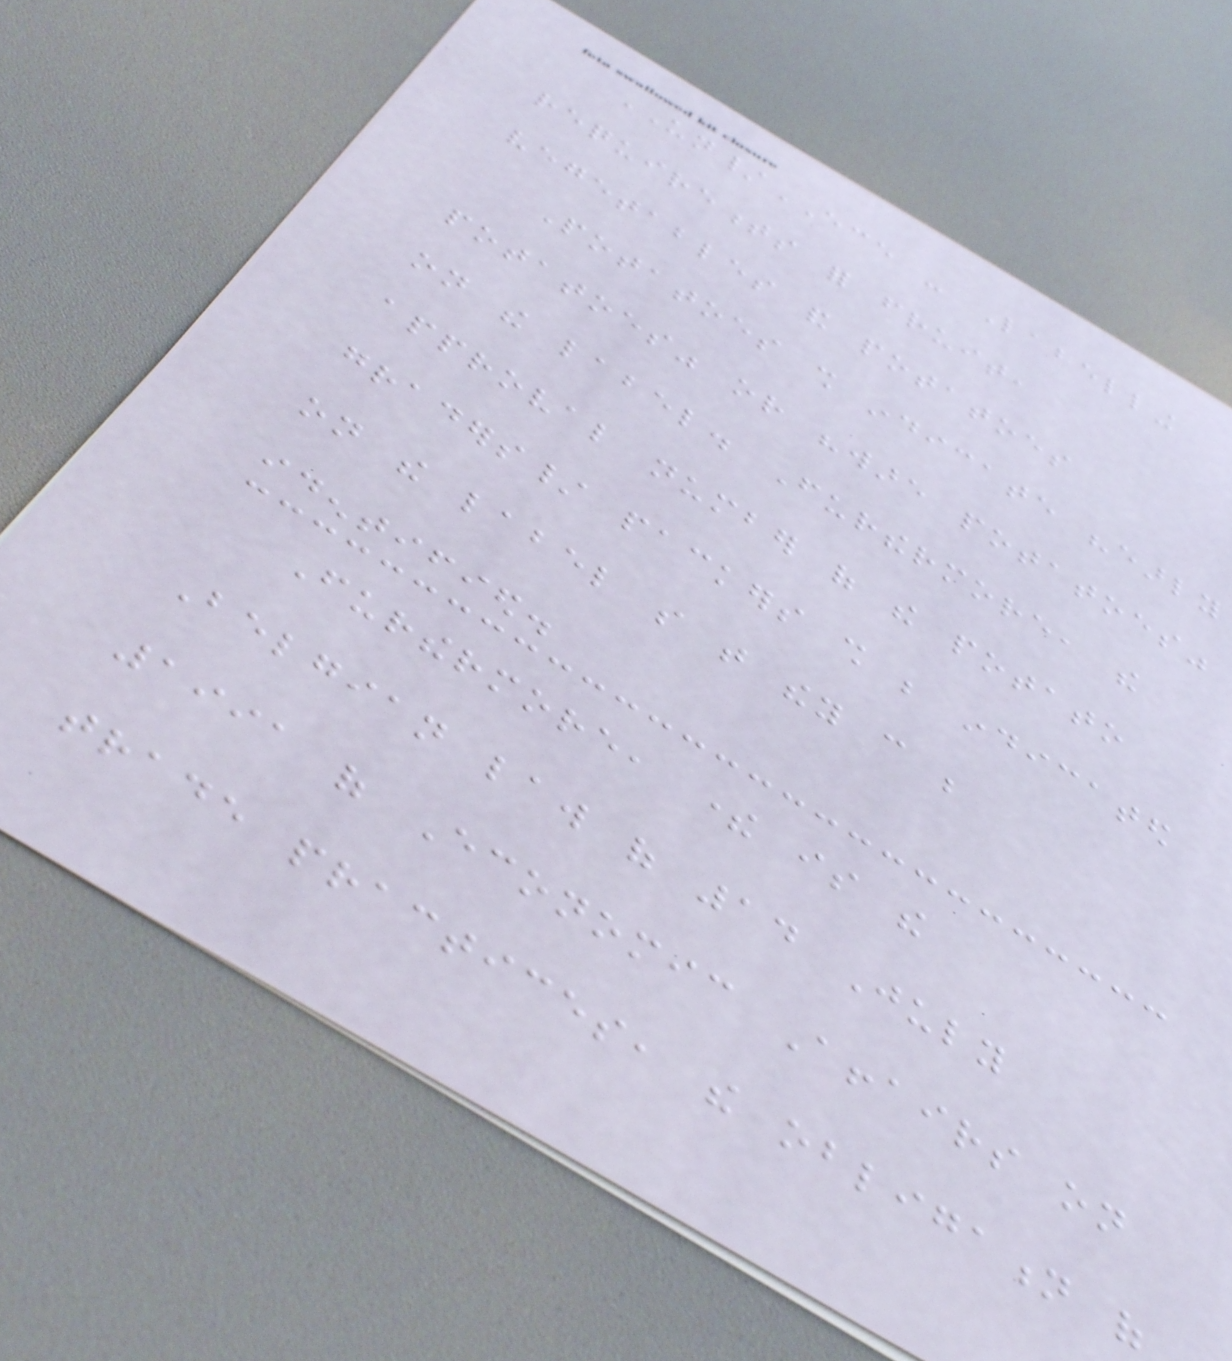UN/ECE - Labelling
requirements for fruit,
vegetables and potatoes
Potatoes shall indicate "early
potatoes" or "ware potatoes"
on the label. Furthermore, the
approval number of the potato
graders/ packers shall be indicated
on the label so that they can be
identified.
Furthermore, there is the
Belgian law of 14 July
1991 of Economic Affairs on
trade practices, the obligation of
